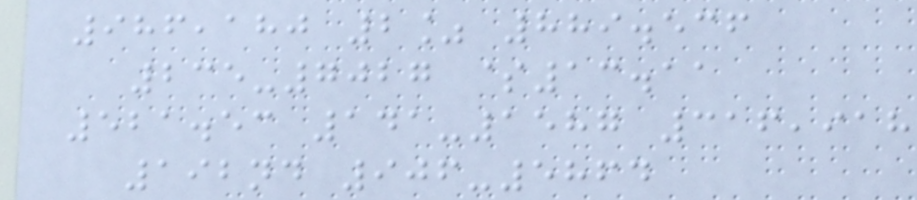986,180 2% 889.536
235-7027 $13.11
521.53 141-1587 316,918
192nd 906-5864
